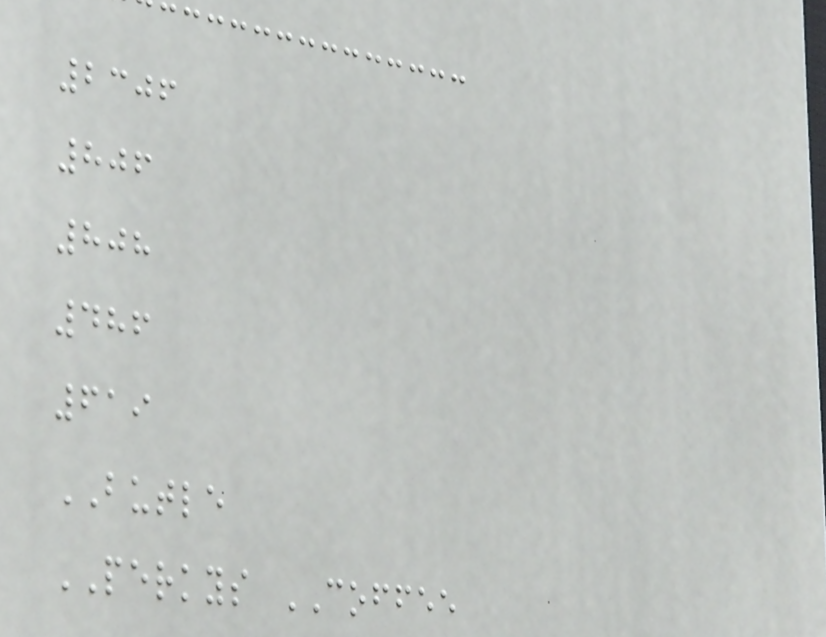2306
806
808
486
619
BUTLE
PERKYS COFFEE
